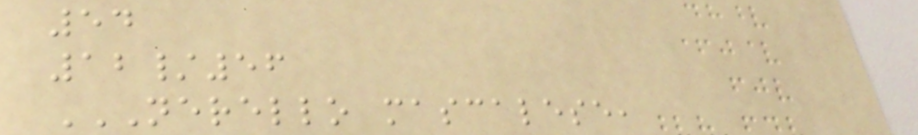54
12/56
NERELLO MASCALESE,
